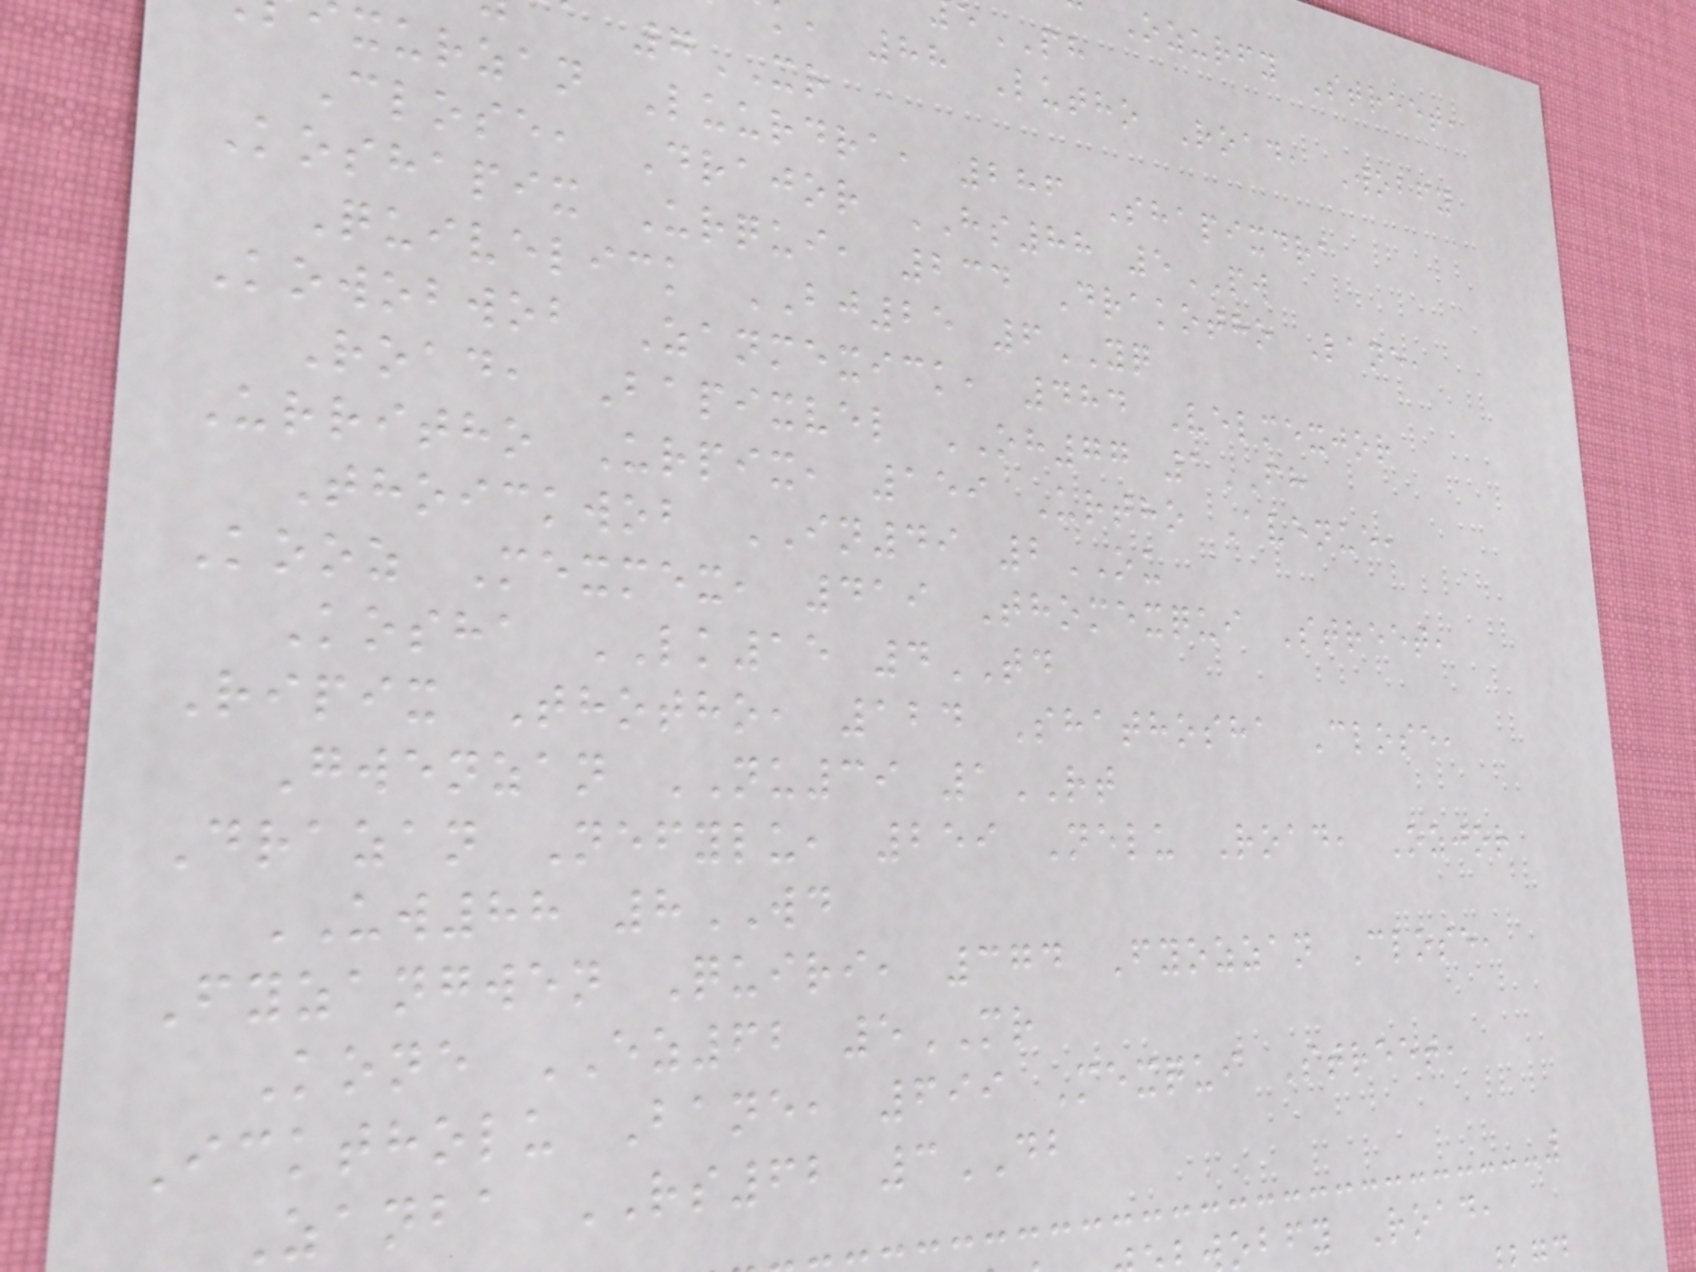Ozurfy Street,
, 88 Lutho Road, Wobfy
7XR
xurzan Luurdra, 286 Shapixdra
Close, Drajor HS88 5PW
Koshapix Urqui, 234 Drakotho Lane,
Quivelick BJ25 6YQ
Kowobwob Zanmexick, 484 Velmexjor
Road, Bapixvel OH77 1FH
Urritho Urpix, 159 Urtho Avenue,
Thoickwob IN49 2OU
Kooz Mexmex, 419 Thomexqui Street,
Kosha LK15 4TD
Ripix Thotho, 124 Shathosha Close,
Gwenzan NU39 1RT
Drazan Nefylu, 259 Nelu Road, Ozjor
UW88 8WD
Fyzangwen Quiri, 374 Fyozzan Close,
Kone EZ62 5MR
Icktholu Bane, 699 Mexqui Street,
Zanba RS62 3DB
obfy Road,
